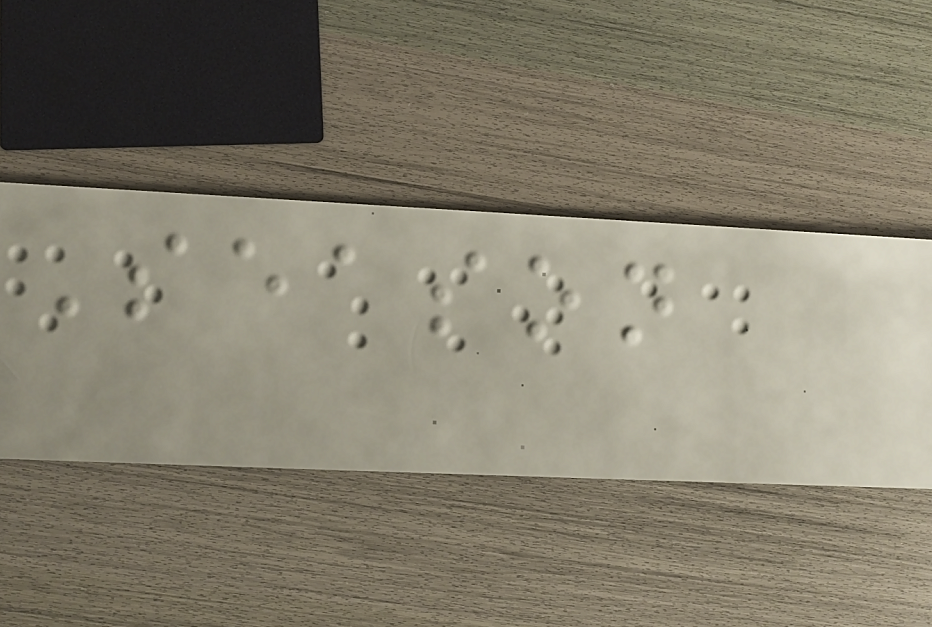Season
